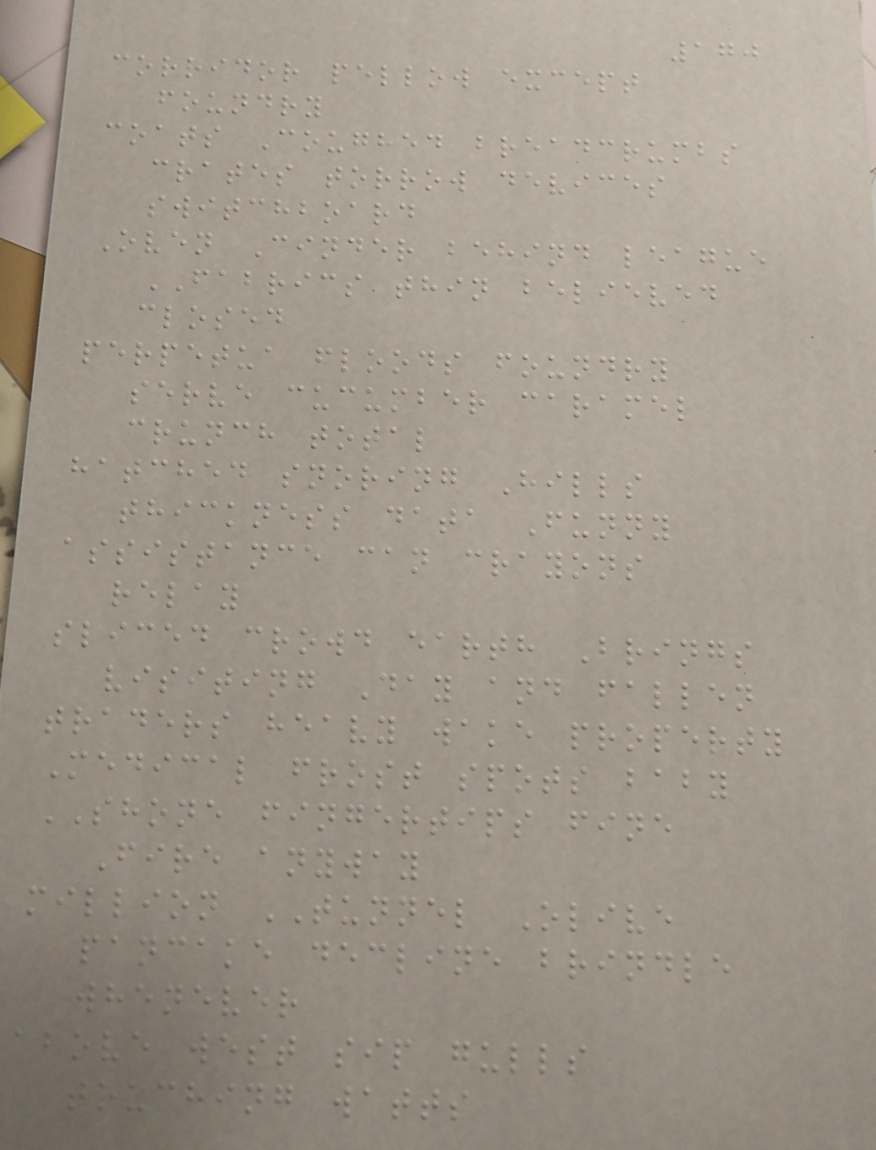170
corridor pellow except
foundry
coats Coughed breadcrumbs
crates torrow devices
switchboard
Oven Cinder behind league
FABRICS thin believed
closed
perpetua floods foundry
serve cucumber caramel
crunch total
hatched snoring Hills
thickness data Funny
assistance can crayons
relay
sliced crowd earth Brings
visiting Day and fallen
traders heavy wake property
Medical frost spots baby
SHONE fingertips fine
Fire anyway
million TUNNEL Olive
pancake decline brindle
whenever
above west sip gulls
touching watts
